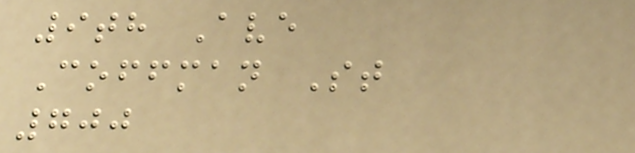9th Ave
Coffman St
700
